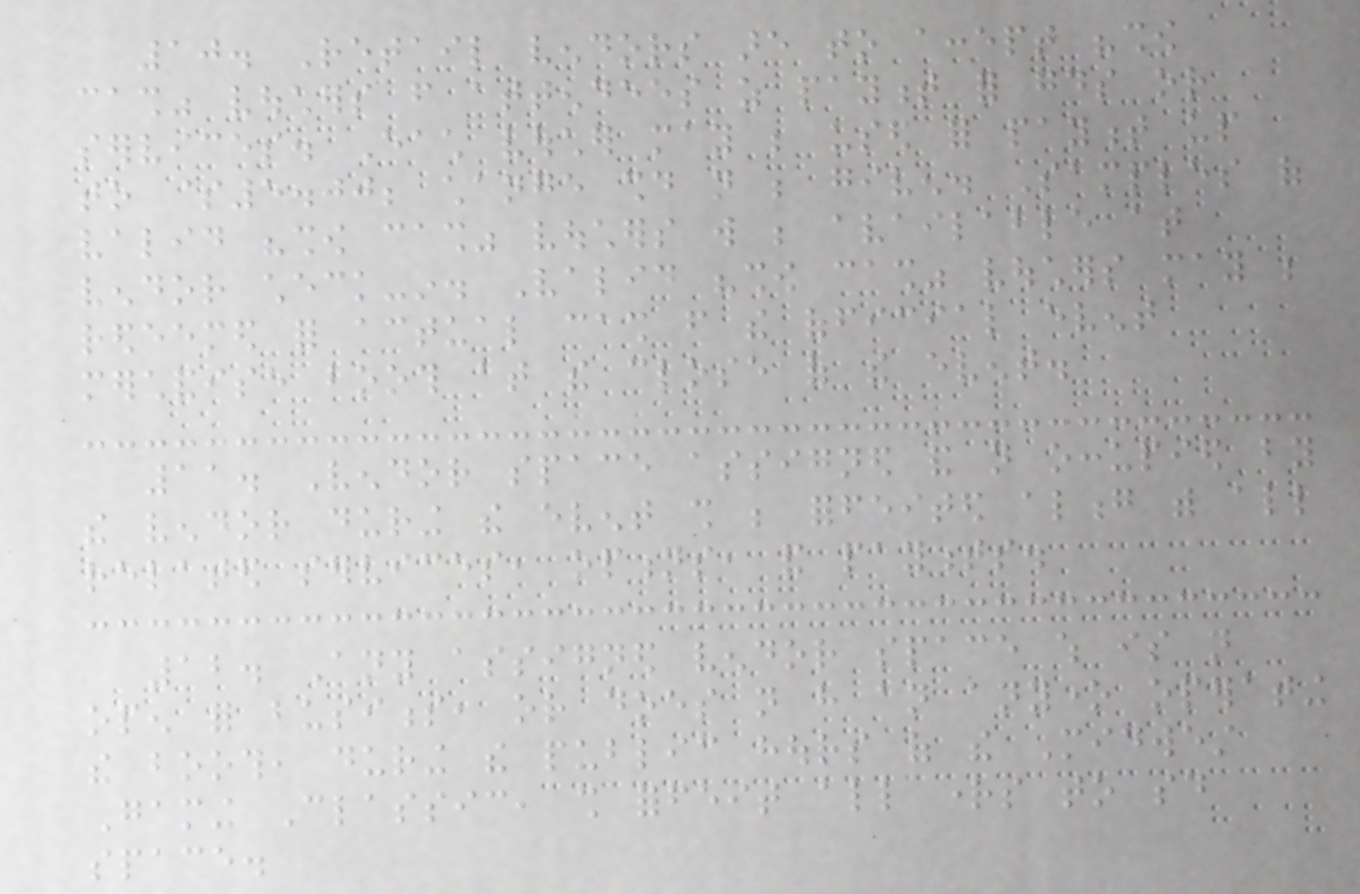10. Retail vendors are to accept "show
cash" vouchers from attendees as payment for goods or
services. Each voucher may be used for payment up
to $5.00; change should not be given. Samples of
valid "show cash" vouchers will be available at
vendor check-in. Valid "show cash" vouchers may be
redeemed for actual cash from the official event
merchandise booth at the close of the event.
11. Vendor space assigned and not occupied by
the vendor during the event shall be forfeited along with all
related services, options, and payments.
12. Any assigned vendor space which is not
open for business, or does not have an anyone operating
the booth, during the public hours of the Midwest
Gaming Classic, shall forfeit all rights to said
space.
